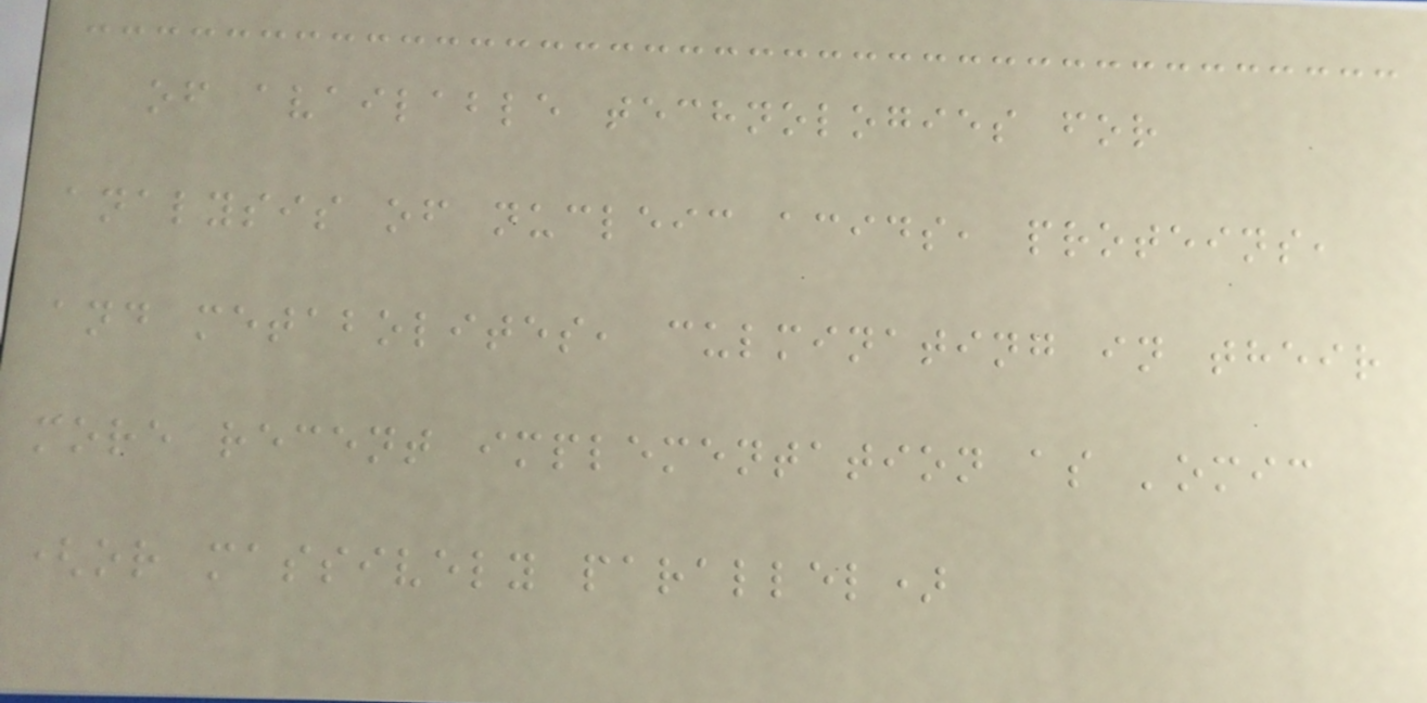of available technologies for
analysis of nucleic acids, proteins,
and metabolites, culminating in their
more recent implementation as 'omic
(or massively parallel)
